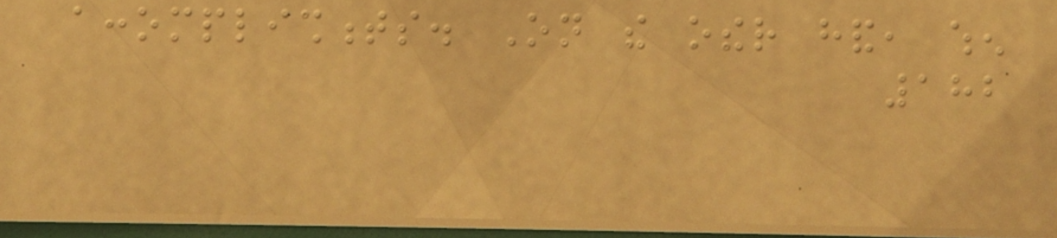accomplishments. On the other hand, when
182
